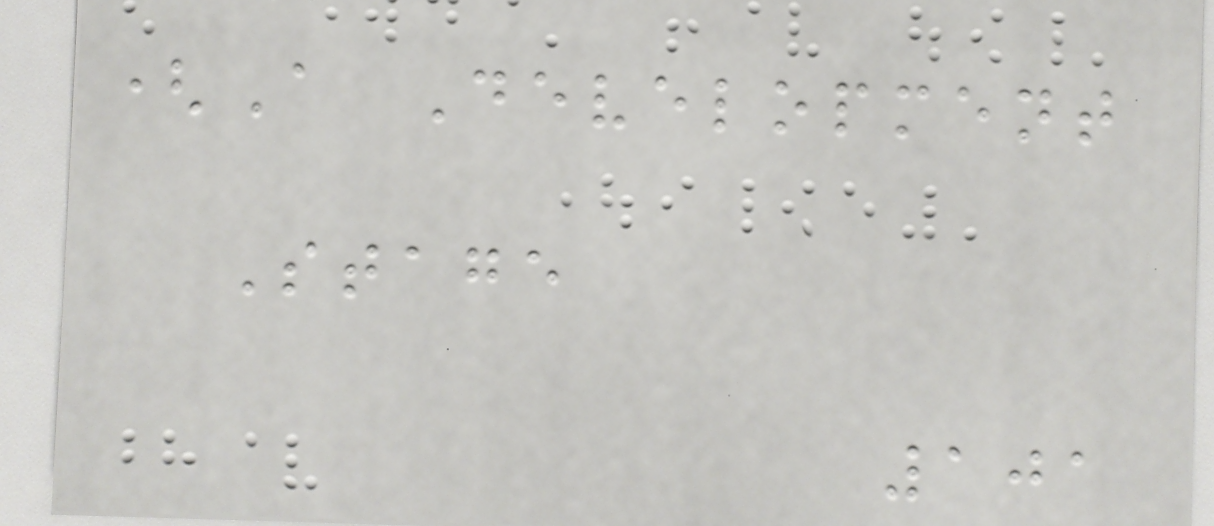(A Development
Stage
101
